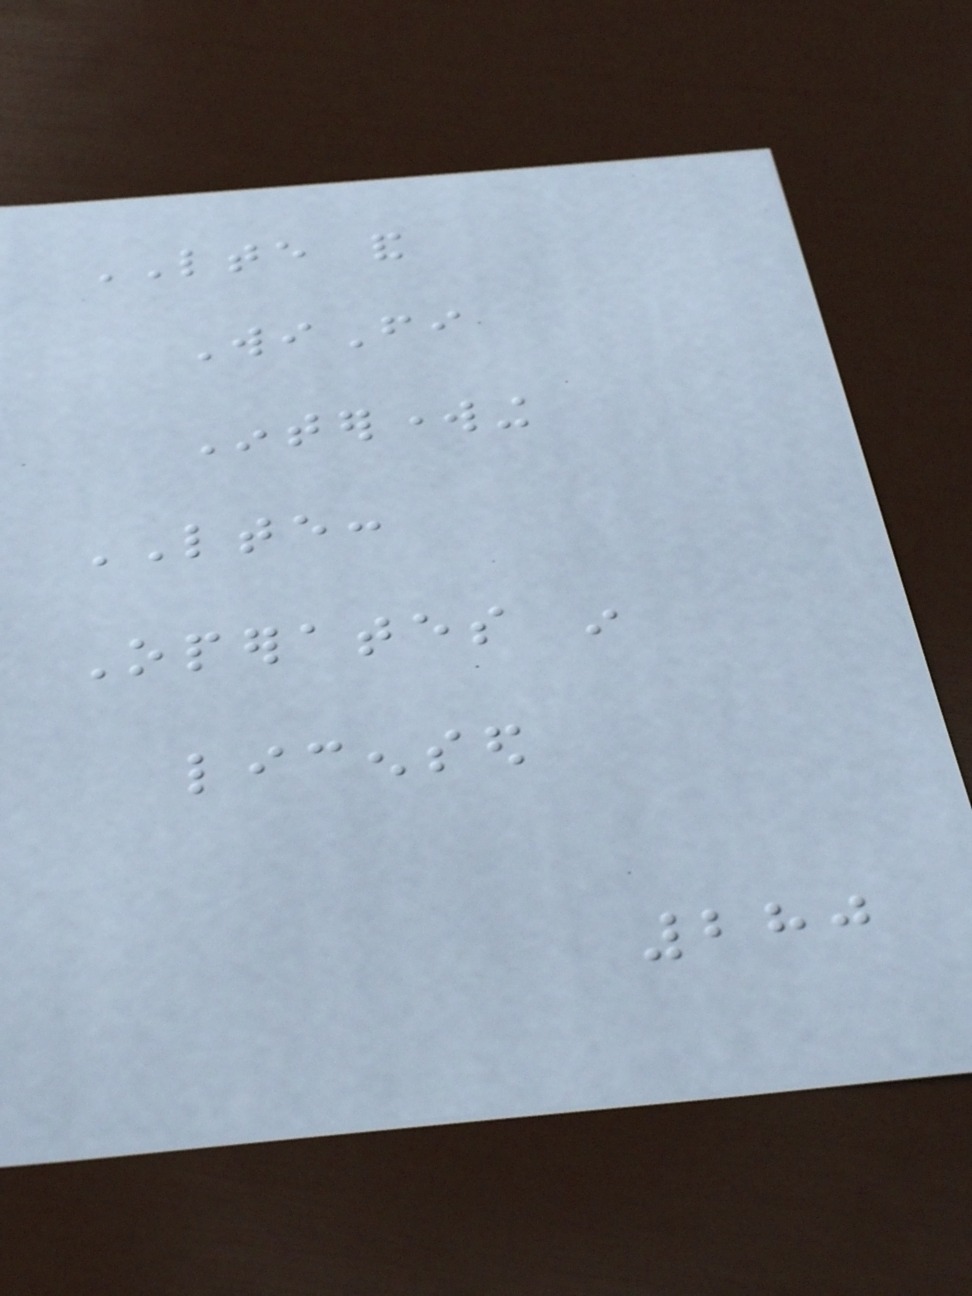LTE and
WiFi
Interworking
LTE:
Operates in
licensed
280
